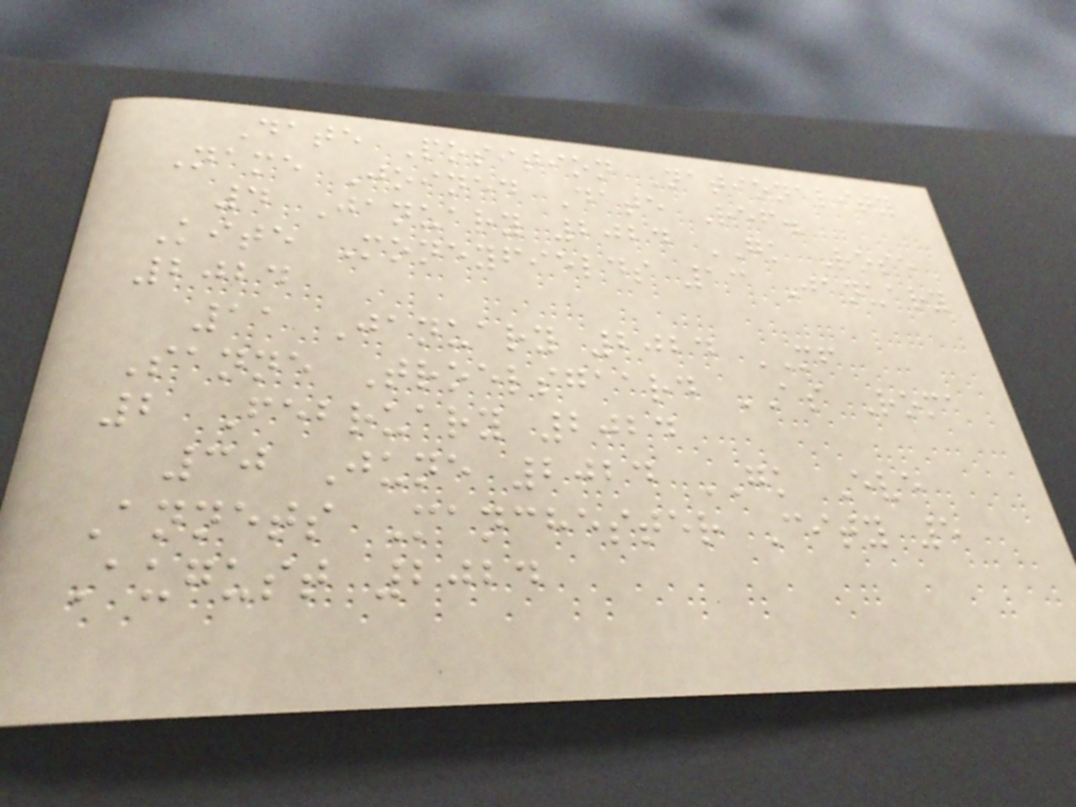Date Position Nationality
Name Joined Date Ref.
4 January 2024 GK Rose
Kite Moneyfields 13 January
2024
11 January 2024 MF
Sanne Troelsgaard AS Roma
2 February 2024
30 June 2024 GK Eve
Annets Manchester City 5
August 2024
